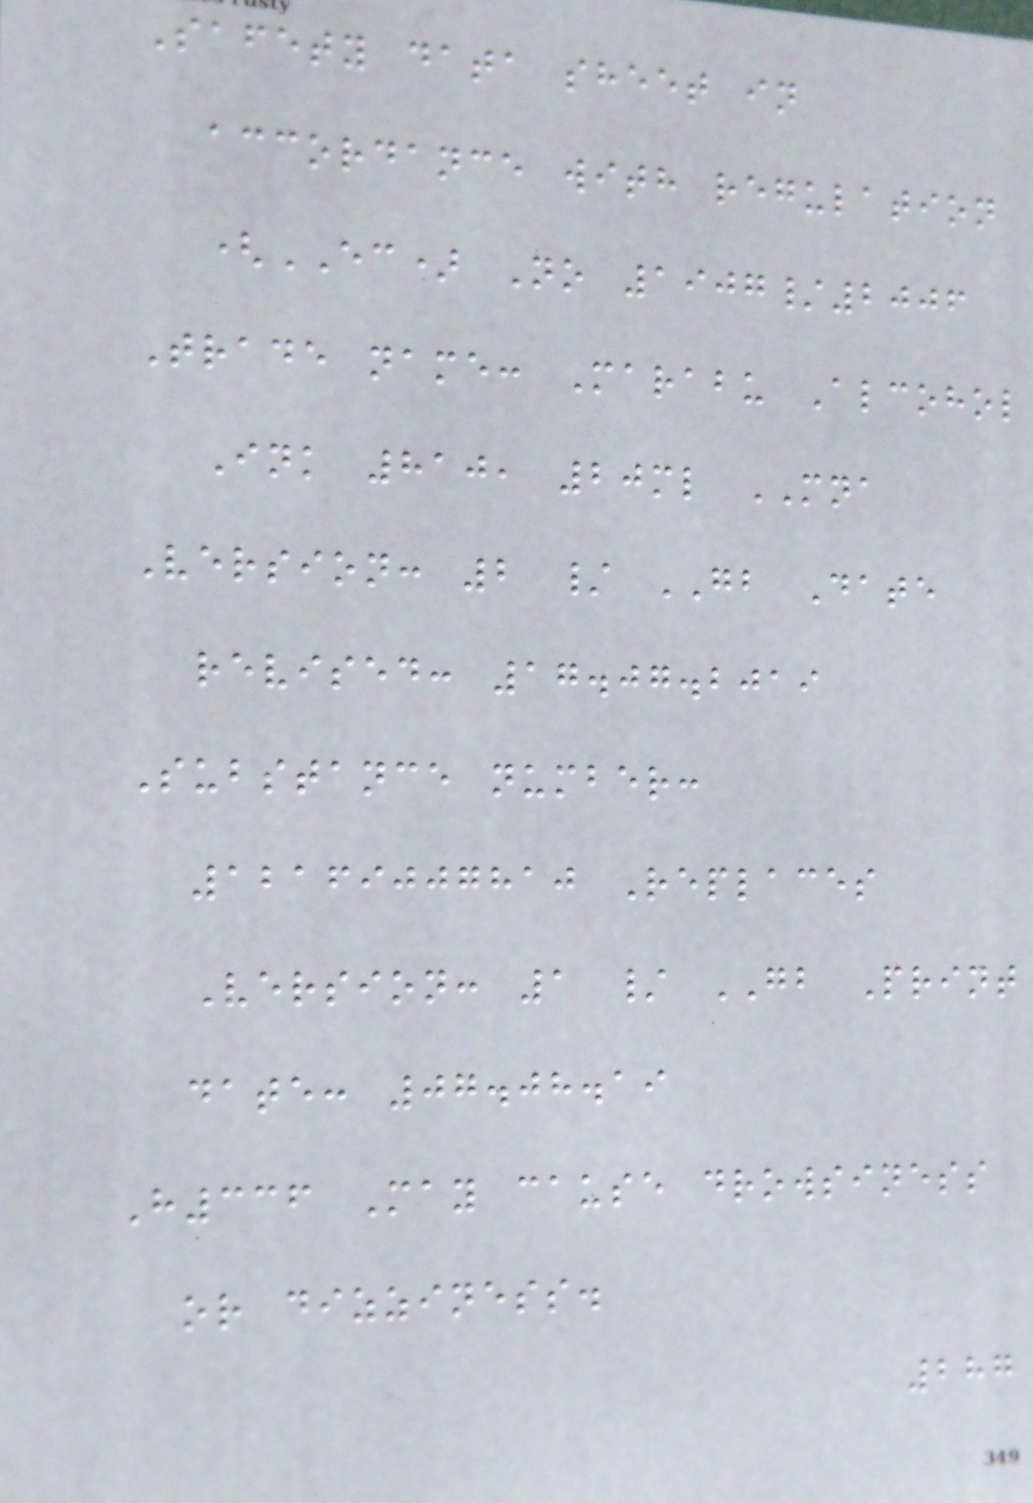Safety data sheet in
accordance with regulation
(EC) No 1907/2006
Trade name: Marabu Alcohol
Ink 810, 20ml MNA
Version: 2 / GB Date
revised: 17.07.2019
Substance number:
12169007810 Replaces
Version: 1 / GB Print
date: 07.08.19
H336 May cause drowsiness
or dizziness.
287
